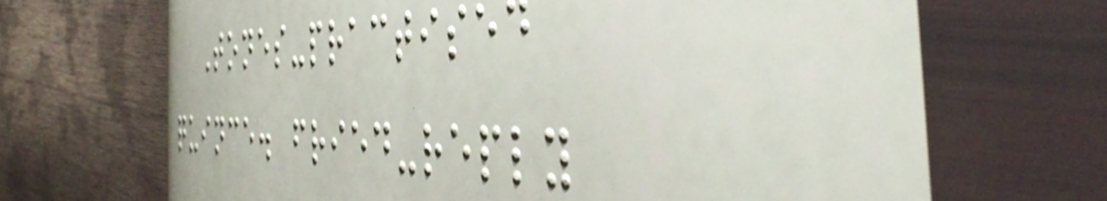Tones-practised
quince. fried-reply
